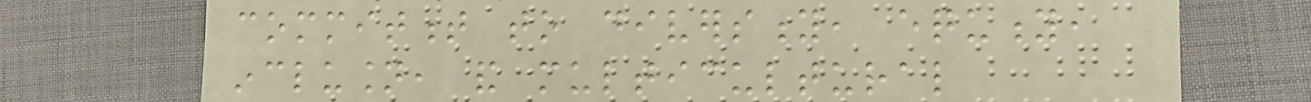commitment to diversity, equity,
inclusion, and multicultural
